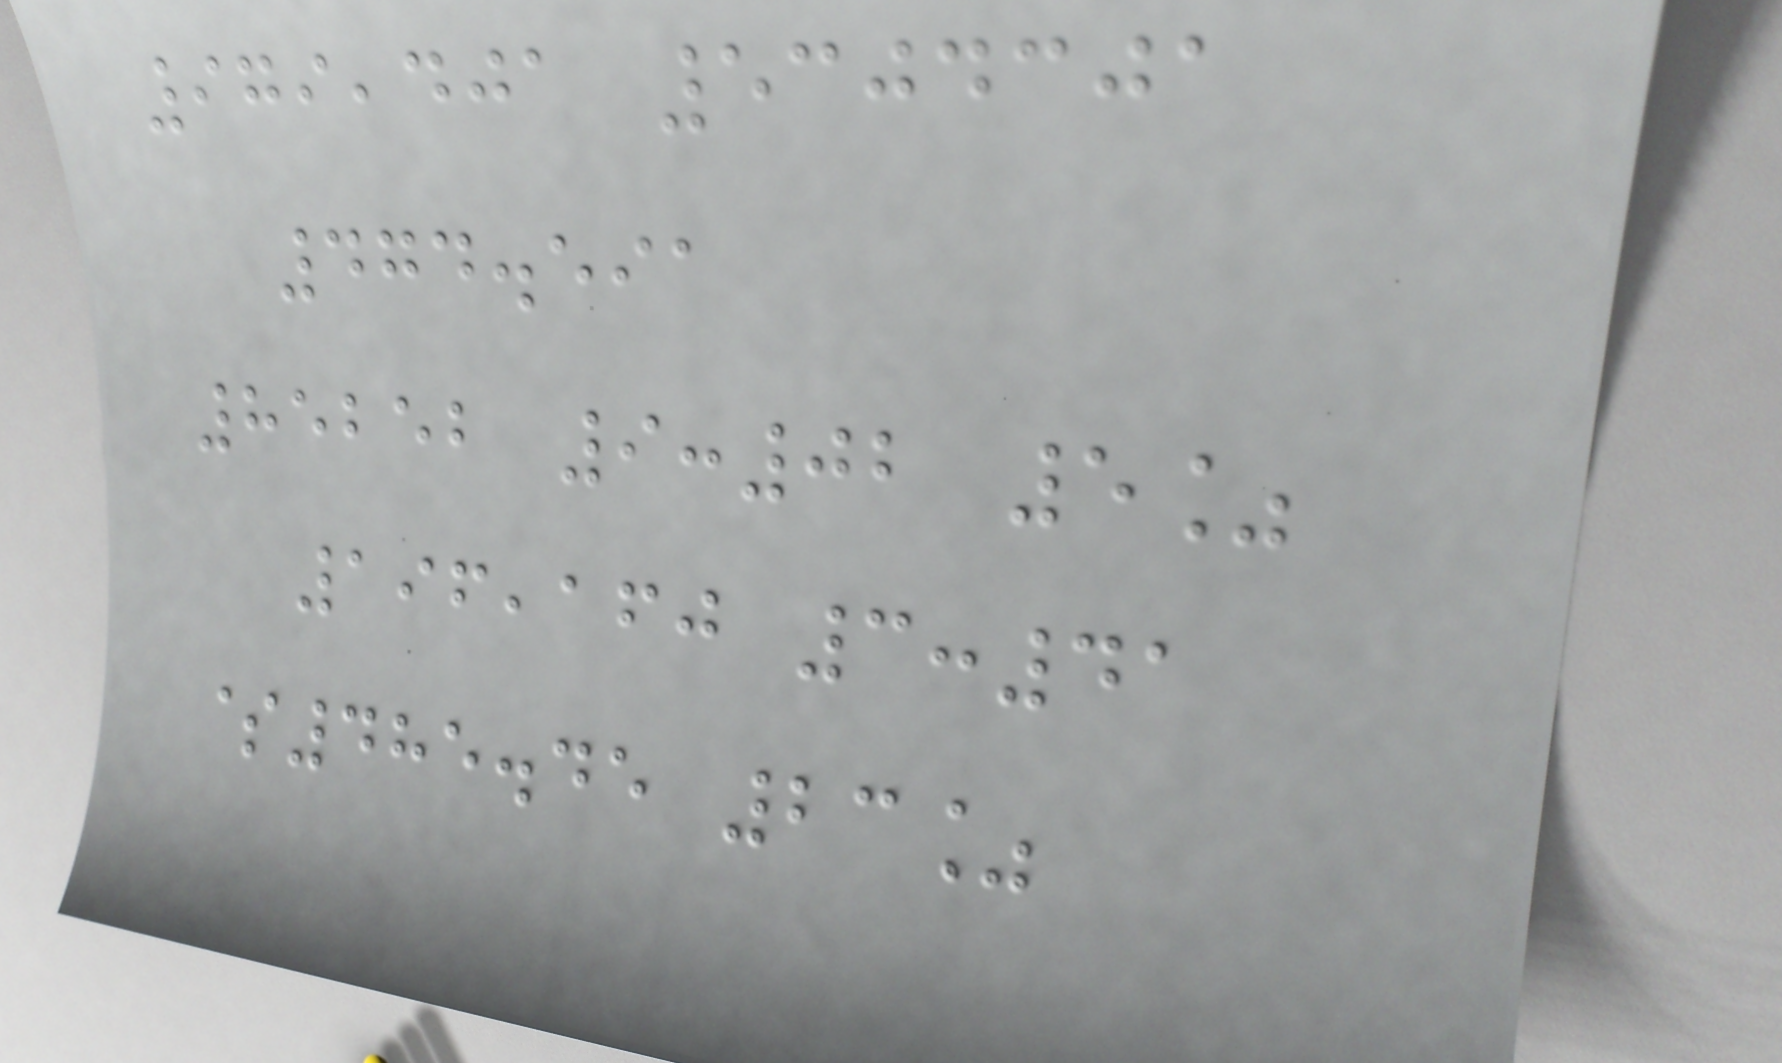979,401 5304301
474.591
85252 9:02 5%
196,160 3:41
$485.45 23%
